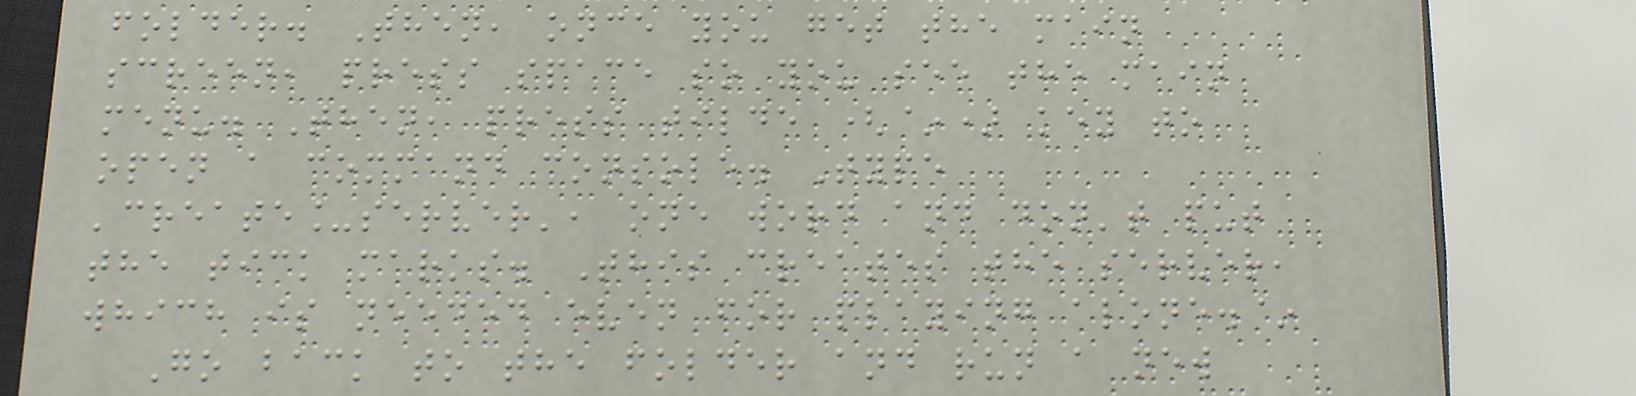folder. Then, once you get the main
screen, press space so you see the main
menu. Then, press tilde (~) key to
open a command console. Type
'create_server', one word and don't put
the tick marks. This creates the server,
which is needed even for playing alone.~
Go back to the folder and run a new
